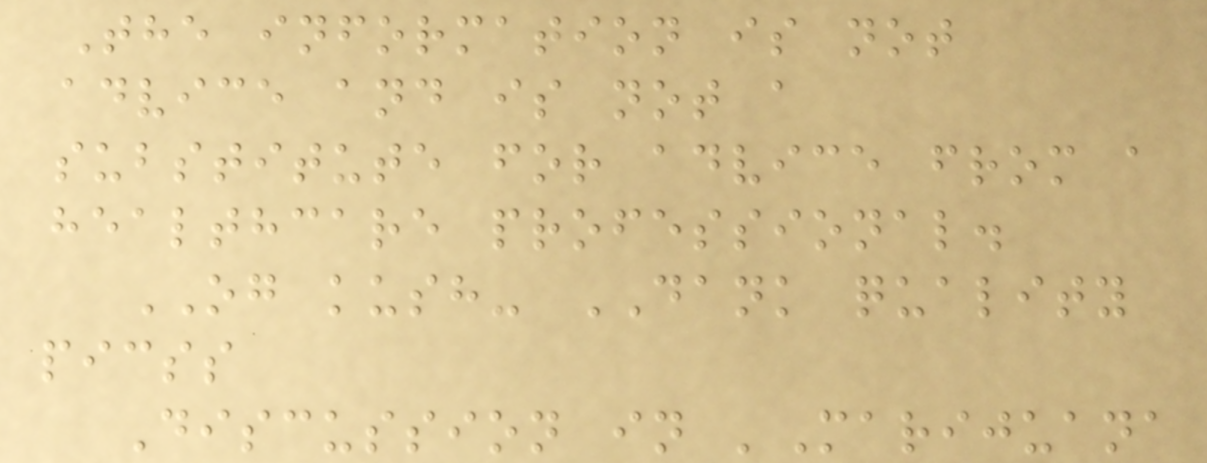The information is not
advice and is not a
substitute for advice from a
healthcare professional.
OG kush- DANK quality
picss
Discussion in 'Marijuana
